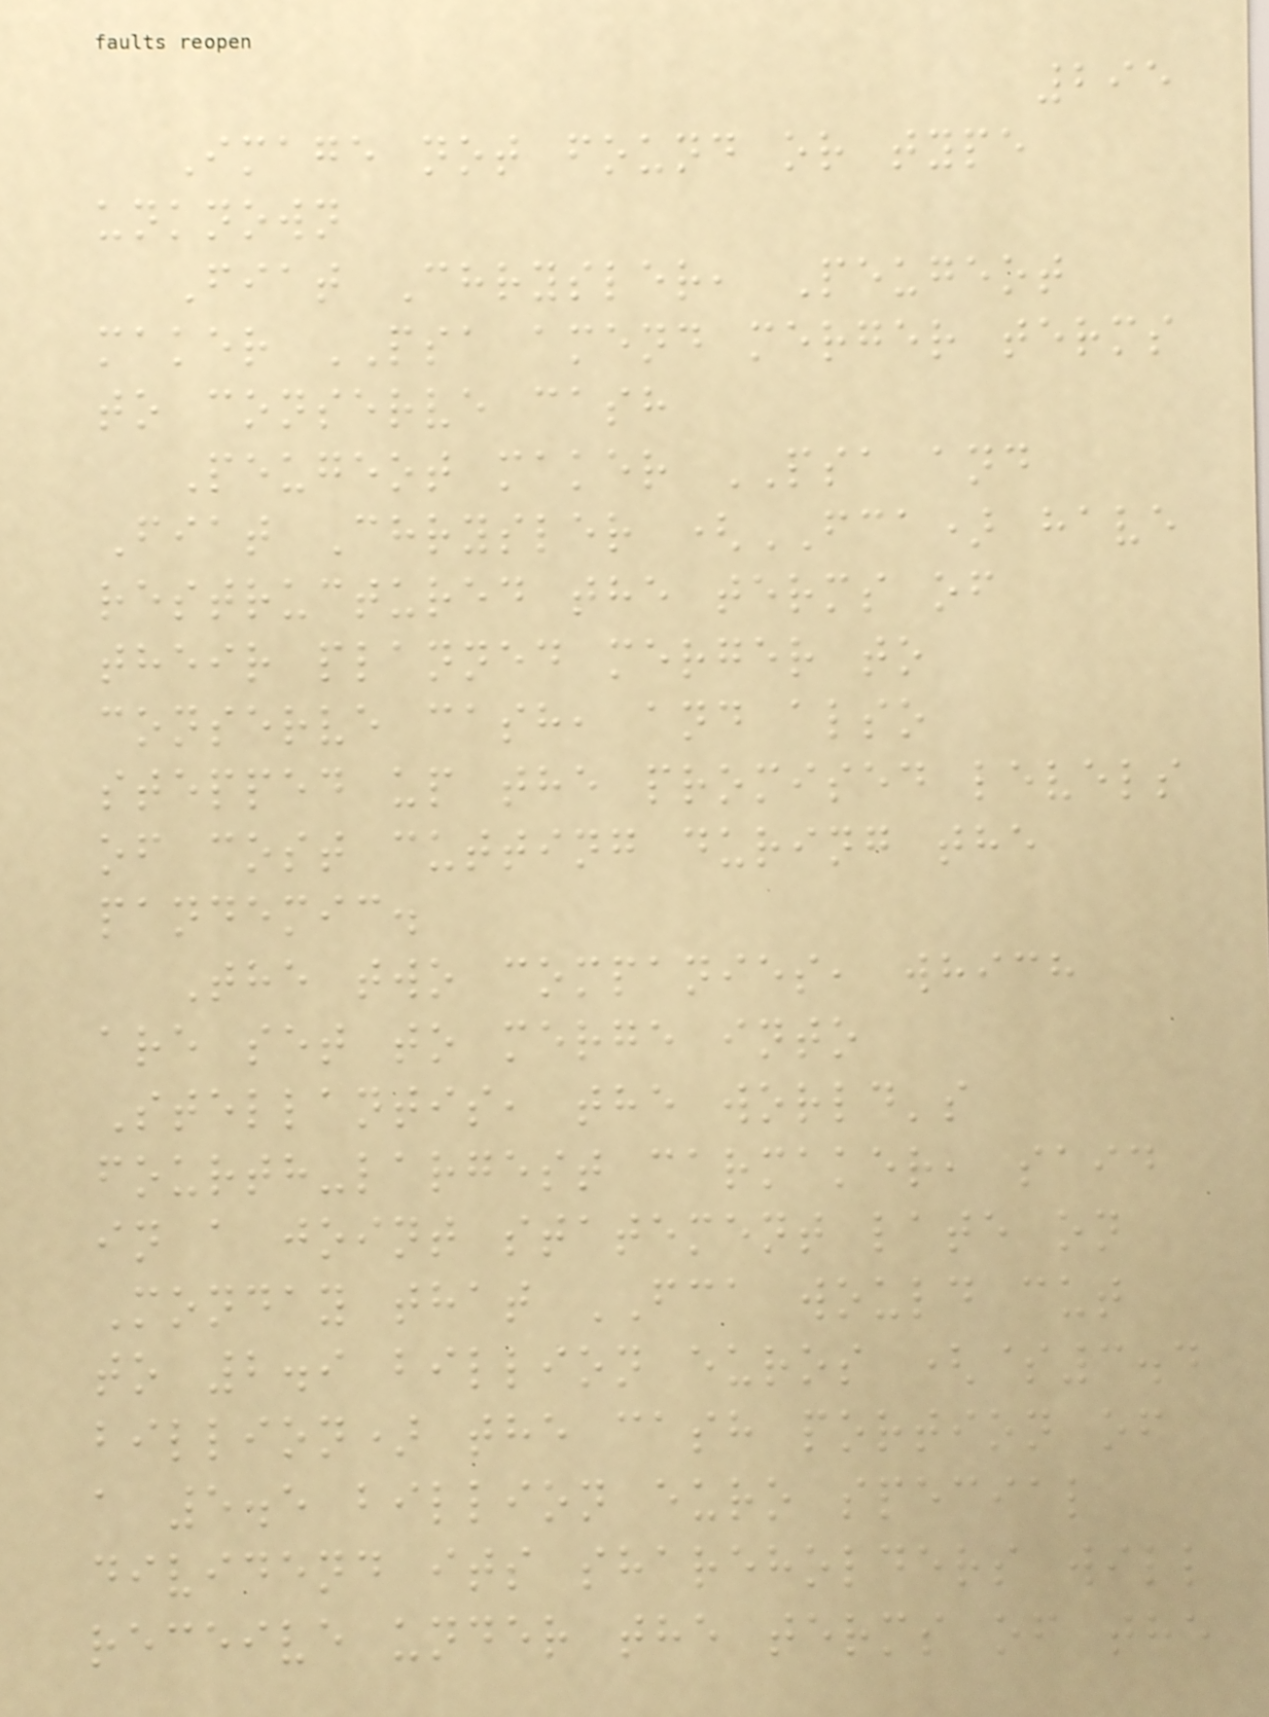295
Image not found or type
unknown
Fiat Chrysler, Peugeot
maker PSA amend merger terms
to conserve cash
Peugeot maker PSA and
Fiat Chrysler (FCA) have
restructured the terms of
their planned merger to
conserve cash, and also
stepped up the promised levels
of cost cutting during the
pandemic.
The two companies, which
are set to merge into
Stellantis, the world's
fourth-largest carmaker, said
in a joint statement late on
Monday that FCA would cut
to 2.9 billion euros ($3.4
billion) the cash portion of
a 5.5 billion euro special
dividend its shareholders will
receive under the terms of the
